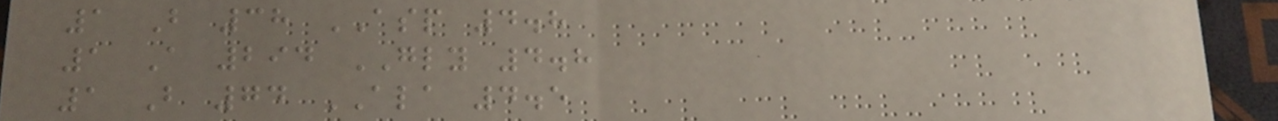1 B 38 ASP 4.8
1 A 294 GLY 4.8
1 B 74 ALA 4.5
